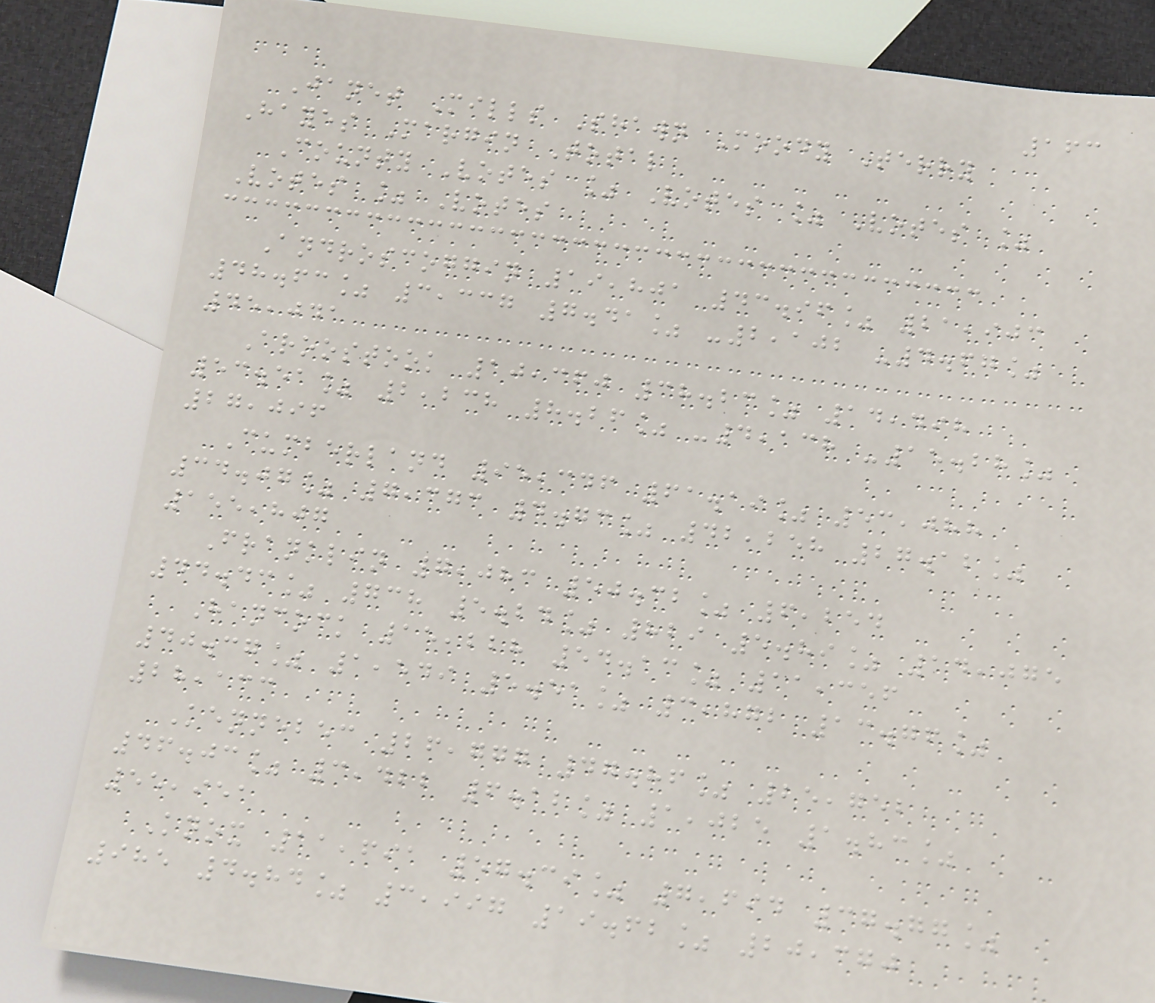163
Janet Mills Shawn Moody Terry
Hayes Margin Total
County Votes % Votes % Votes %
Votes % Votes
Androscoggin 19,801 43.96% 21,903
48.63% 3,337 7.41% -2,102 -4.67%
45,041
Aroostook 10,360 38.23% 14,498
53.51% 2,238 8.26% -4,138 -15.28%
27,096
Cumberland 95,346 61.19% 53,088
34.07% 7,373 4.73% 42,258 27.12%
155,807
Franklin 7,083 50.32% 6,254
44.43% 738 5.24% 829 5.89% 14,075
Hancock 15,228 54.13% 11,356
40.37% 1,549 5.51% 3,872 13.76%
28,133
Kennebec 26,777 47.86% 25,752
46.03% 3,422 6.12% 1,025 1.83%
55,951
Knox 11,691 57.39% 7,694 37.77%
985 4.84% 3,997 19.62% 20,370
